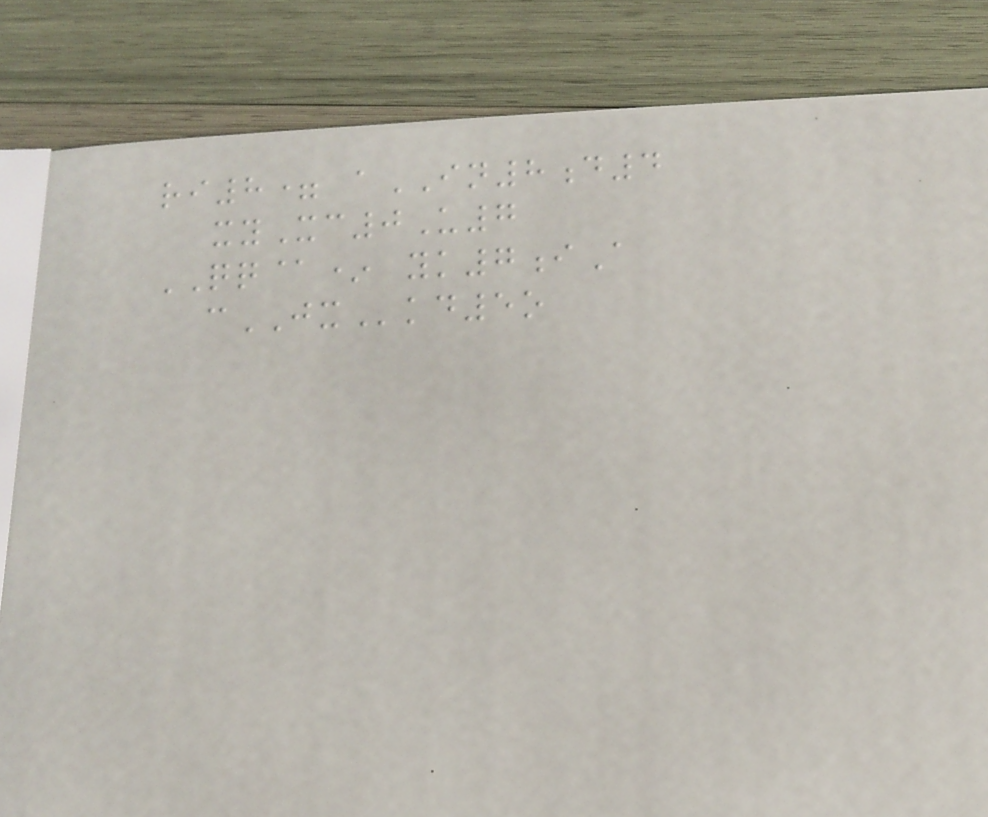ri8= aIN8d4
xyXc0U7
QQ@* yk7iA
cJXkd5o
